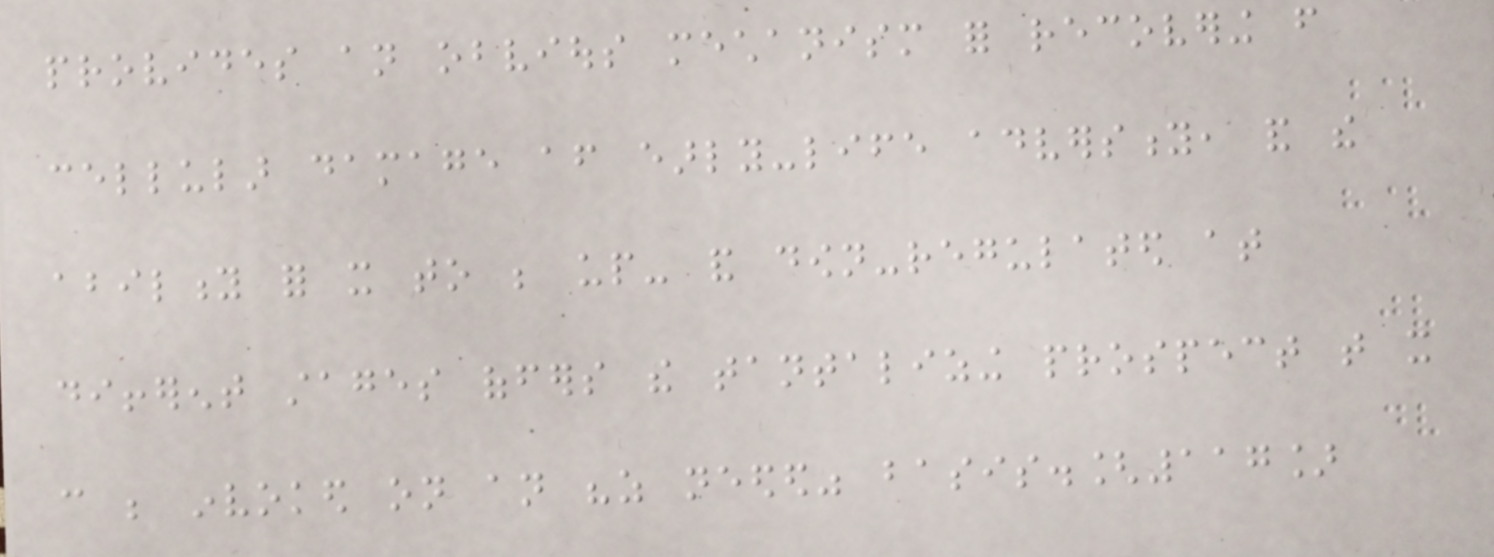provides an obvious mechanism for recovering from
cellular damage after early-life adversity, and the
ability for it to be up- and down-regulated at
different stages offers the tantalizing prospect that it
can be invoked on an "as needed" basis.[117]
